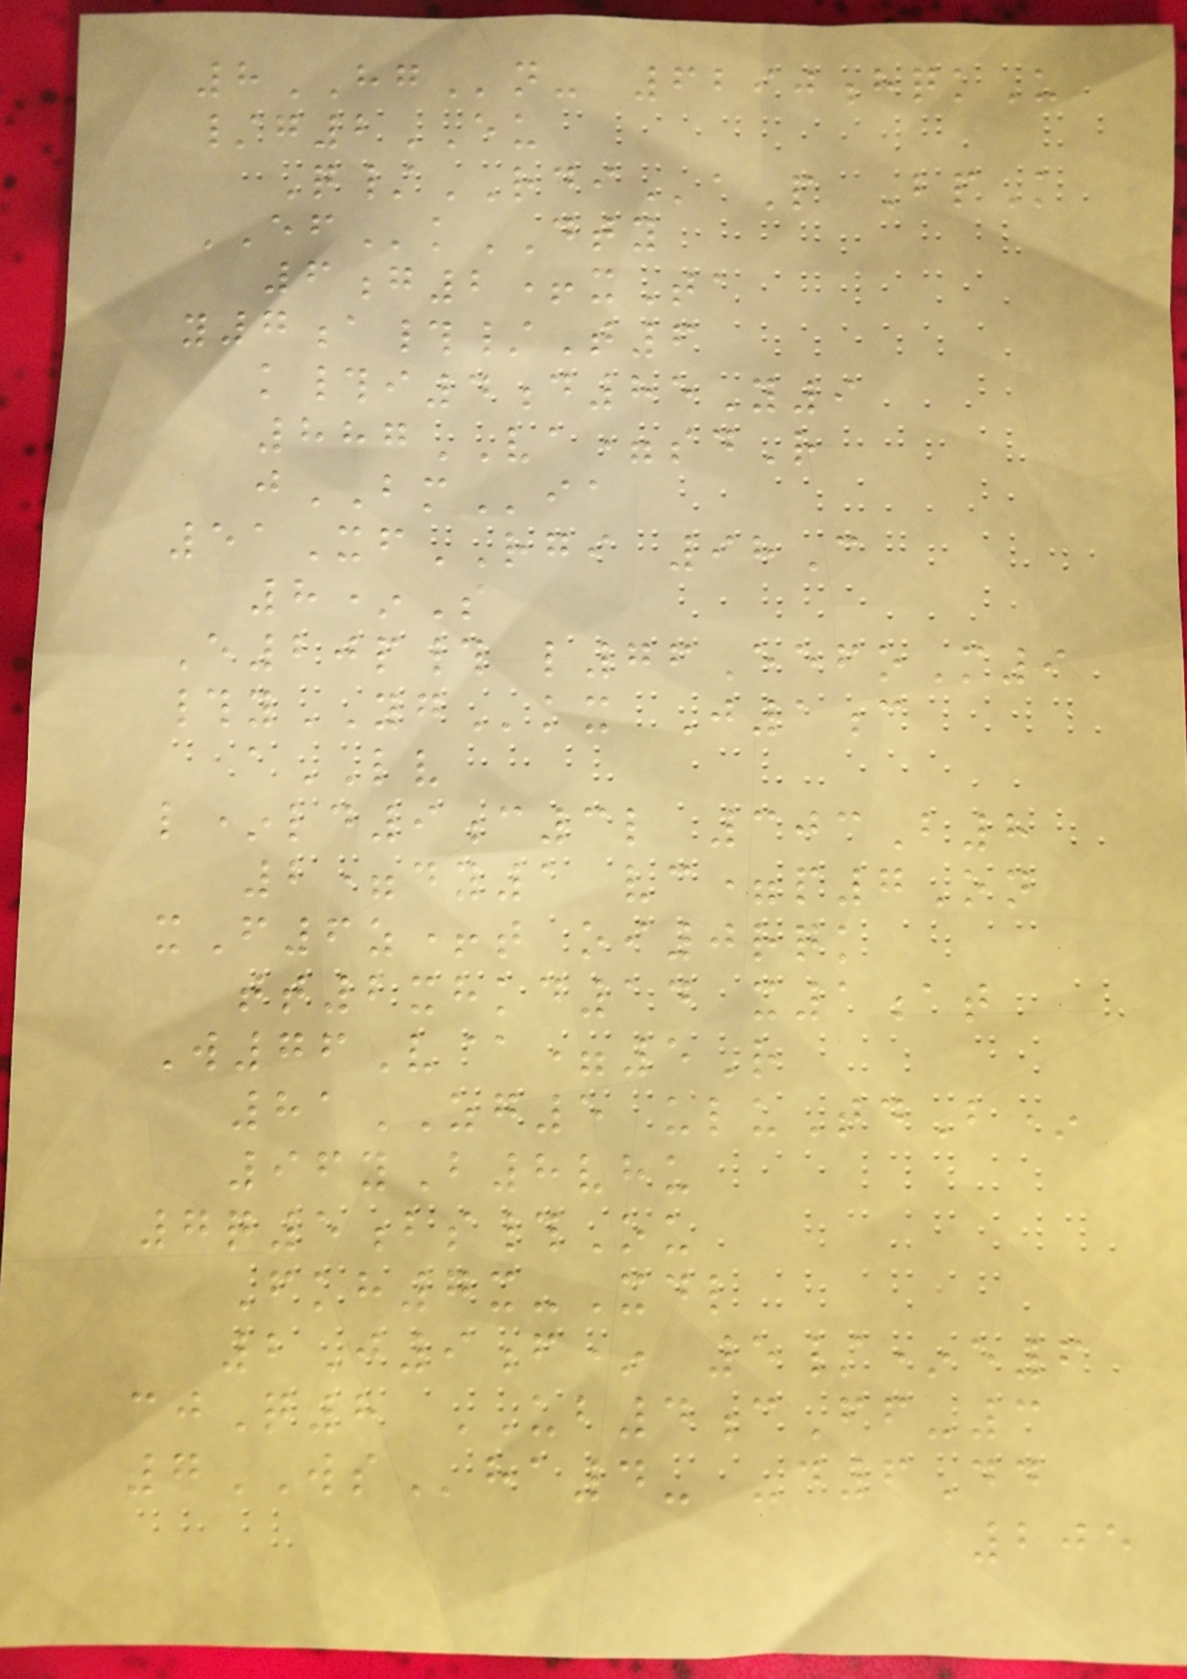8HGn- 6290hqkU
/g2EU
Q/RDIaP BpK
EFkDTY
6g2+xTa
y7a#/T6
k#i4d85Y9
887VA=sdR
jBMia
51XfRGI 98C
8*S
E20p# l76EefoM9
#yYGkx J1c
aLV
l*ld9c3l 303B8
2=dy1 vc=p7On
xF6z+t oi0rqk
tt2xhkd14 x1at
W76V@=5R
81ZG5 uluTdB*
96yB8vhu
7q5bs#Ou
Fkh7x-Xdl
2J9f* 5/*e6
cjQ8 UB4cFf-3
7WSha4- -d6Dd
205
